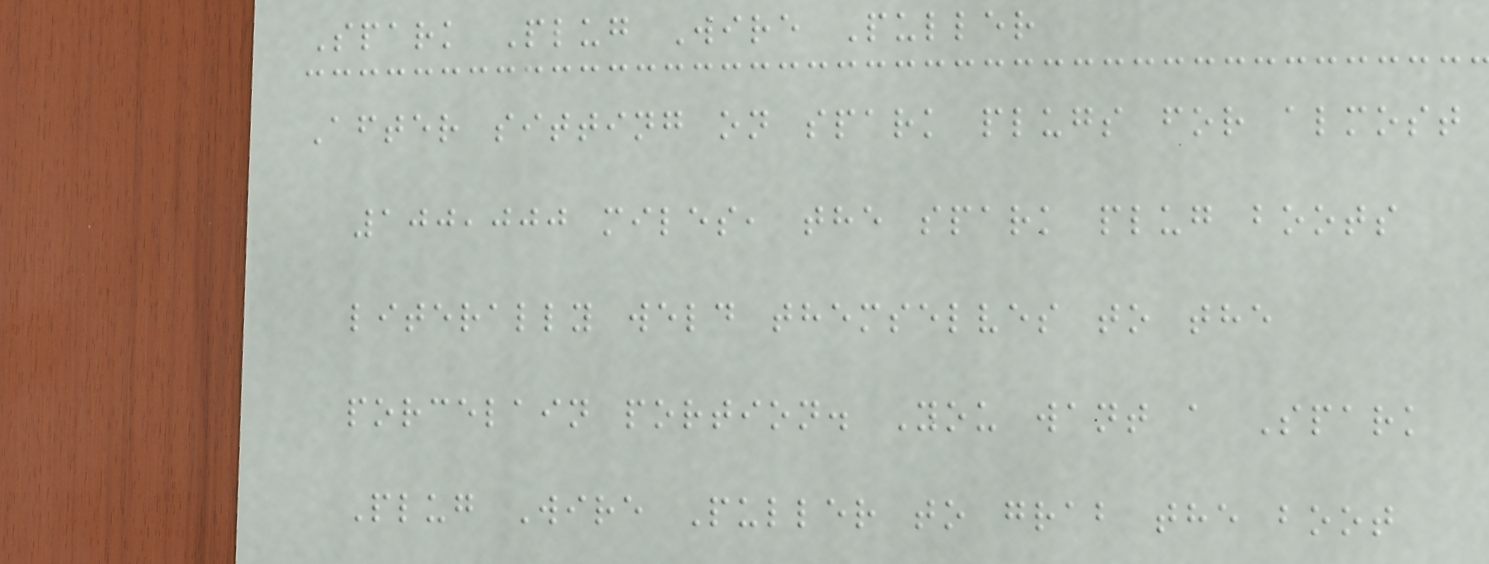Spark Plug Wire Puller
After sitting on spark plugs for almost
100,000 miles, the spark plug boots
literally weld themselves to the
porcelain portion. You want a Spark
Plug Wire Puller to grab the boot
